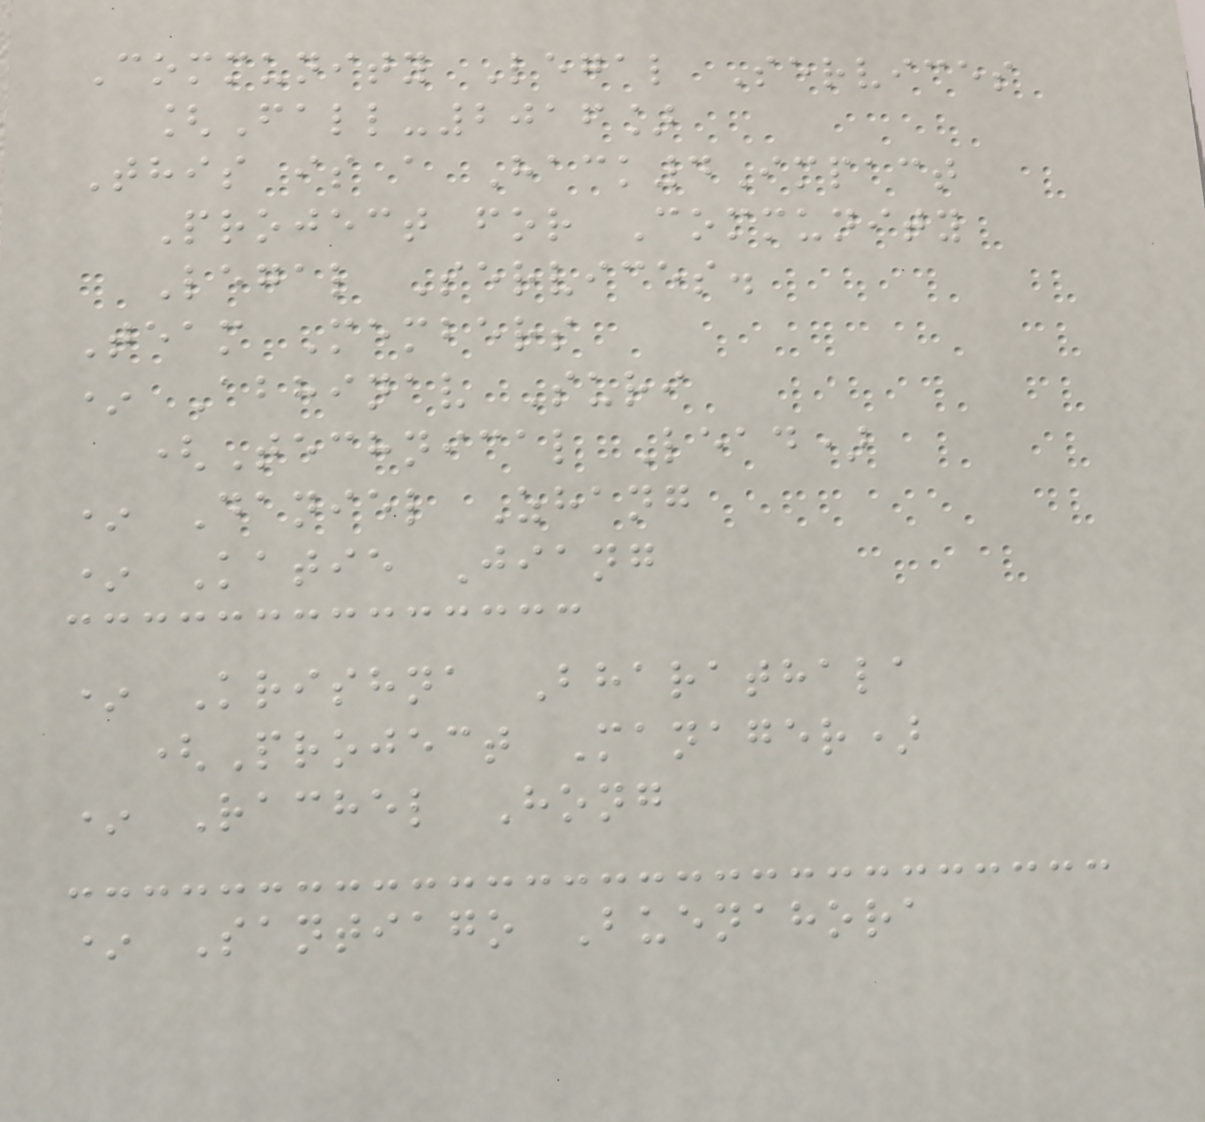Community Legal Services
[Fall-2016]
This is a Hack4Impact
Project for Community
Legal Services.
Team Members
* Abhinav Suri
(Technical Lead)
* Daniel Zhang
* Katie Jiang
* Krishna Bharathala
(Project Manager)
* Rachel Hong
* Santiago Buenahora
